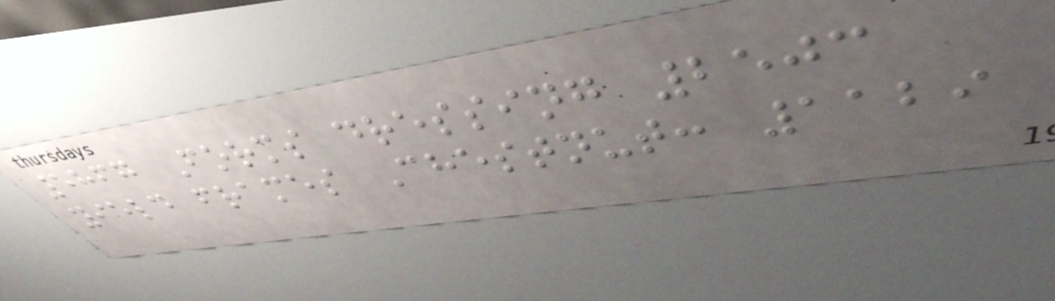5867 Forms dressing 2503
yield frames Chestnut: 1129
